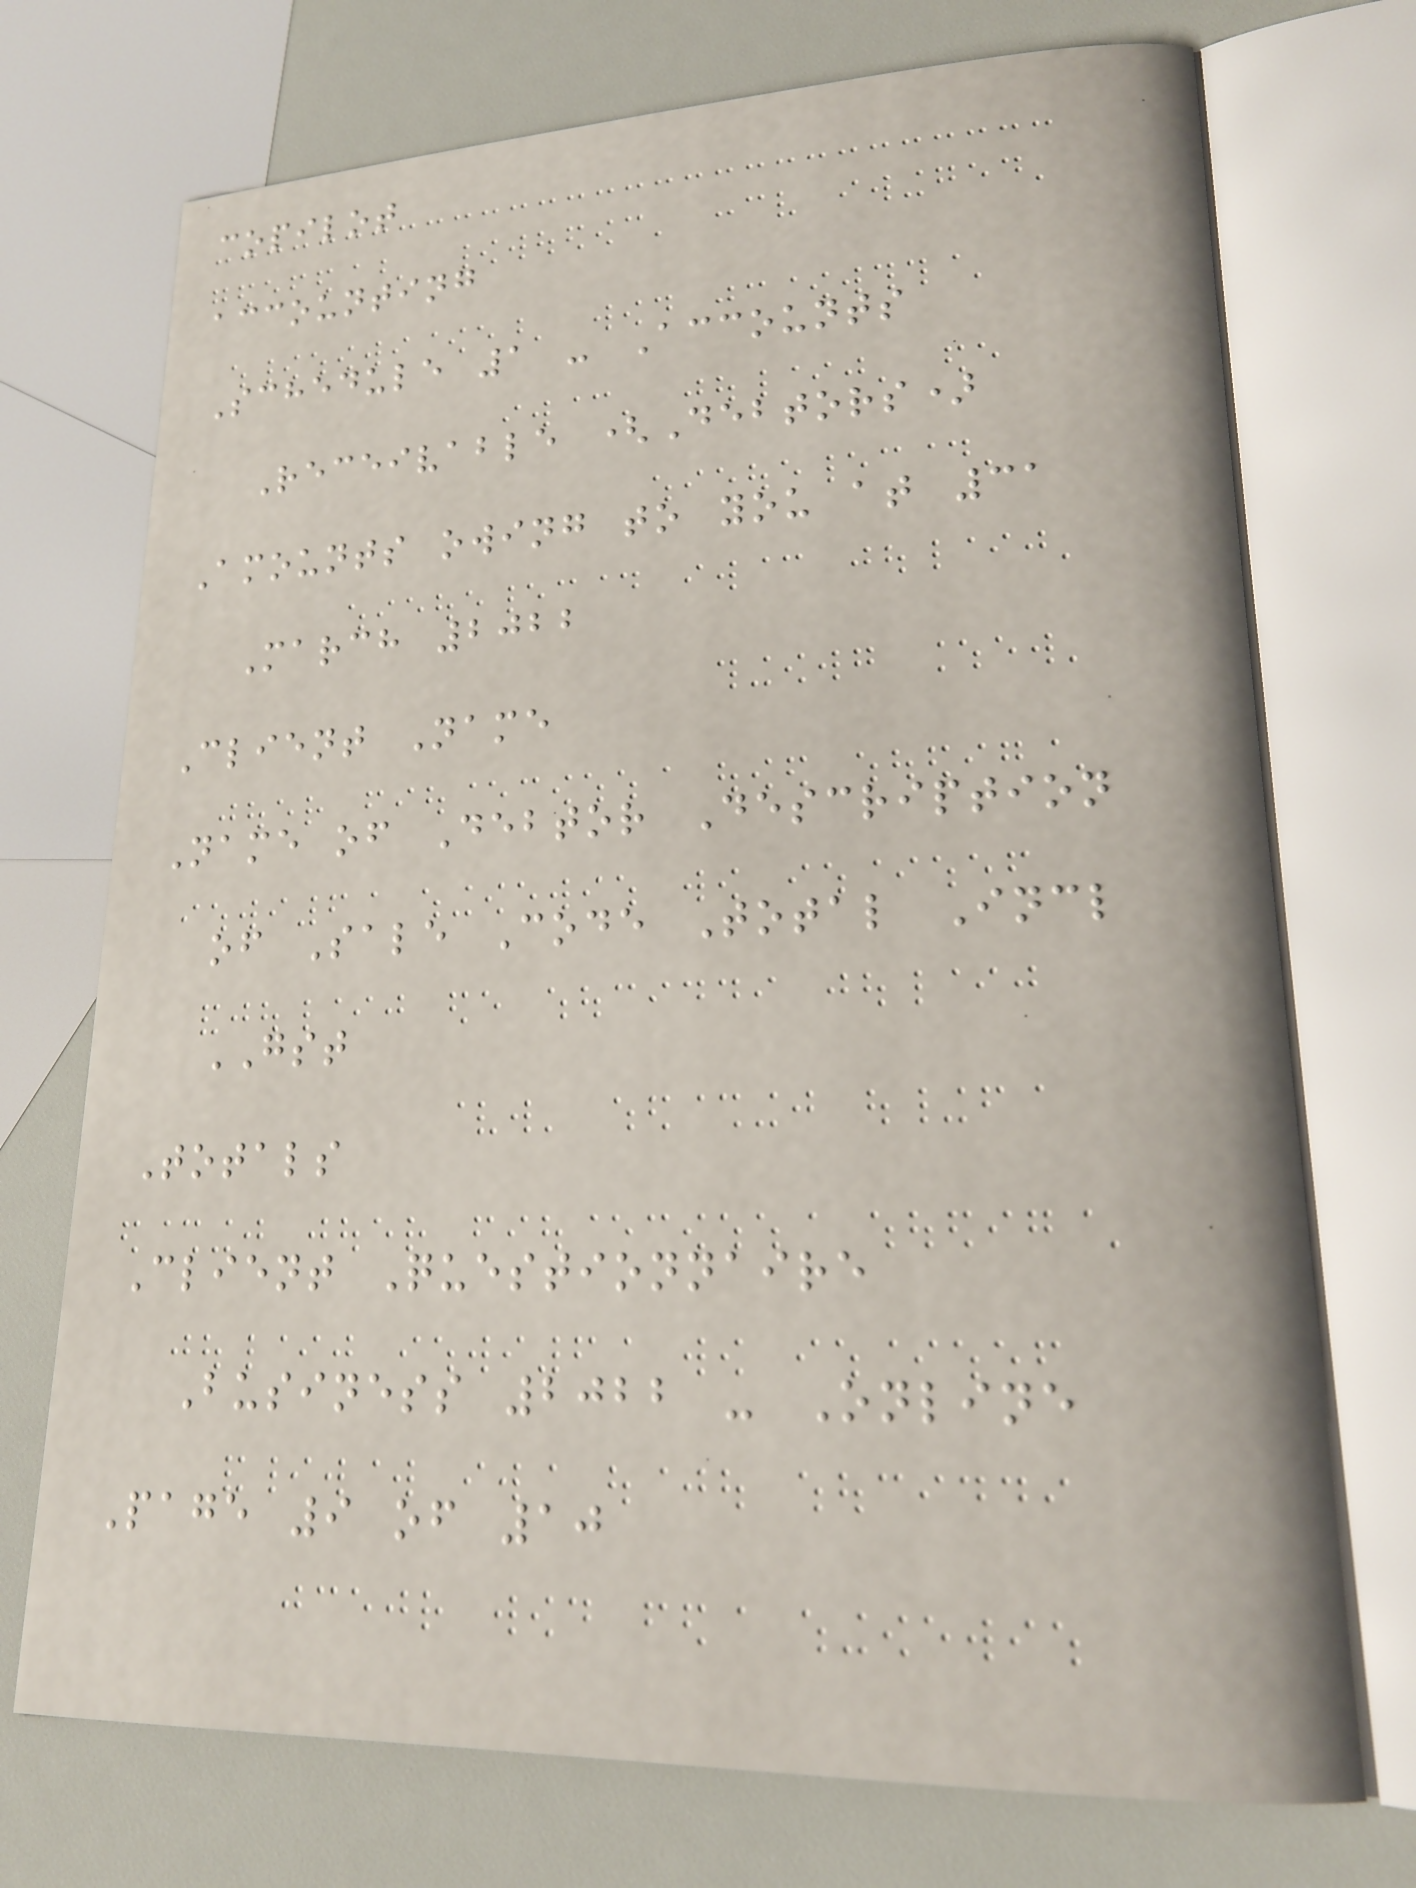copilot
accounting
Schedule 1 - Accounts
Receivable (Debtors)
Amounts owing to you at 31
March 2022
Client Name
Name of Debtor Description
of Sale Code Total Incl
GST
Totals
Client Questionnaire
Business 2022 - Online
Page 9 of 10
